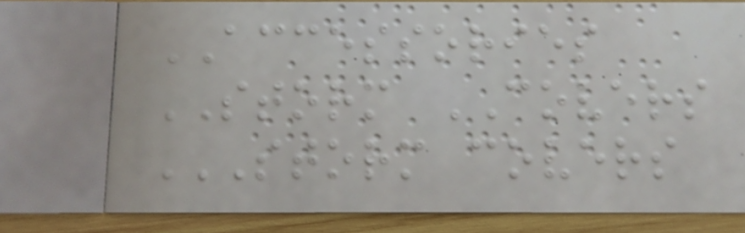ACCESSORIES
STORM COVERS
STORM COVERS
